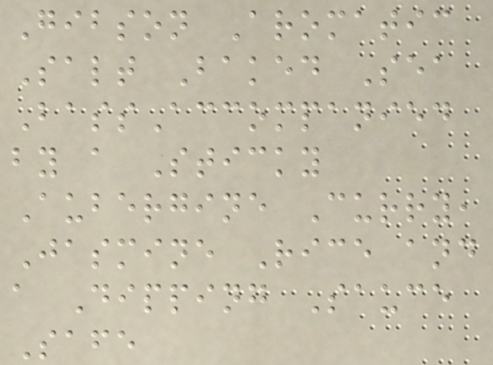Gibson Aromatic
Salt Baked Sea
BassAccompanied
by a Sticky
Aubergine Curry,
Jasmine Rice and
a Dipping Sauce
Safe
